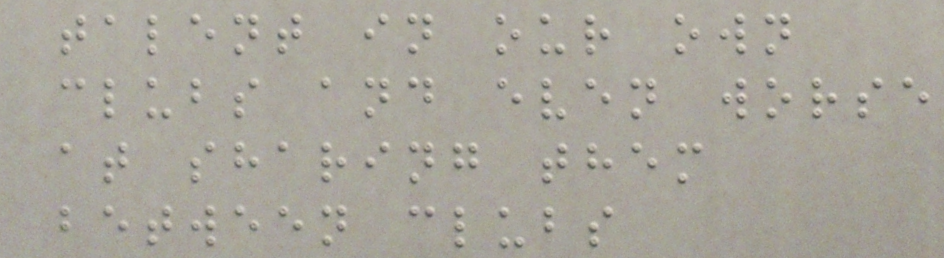talent in our own
clubs and even worse
at sharing them
between clubs
